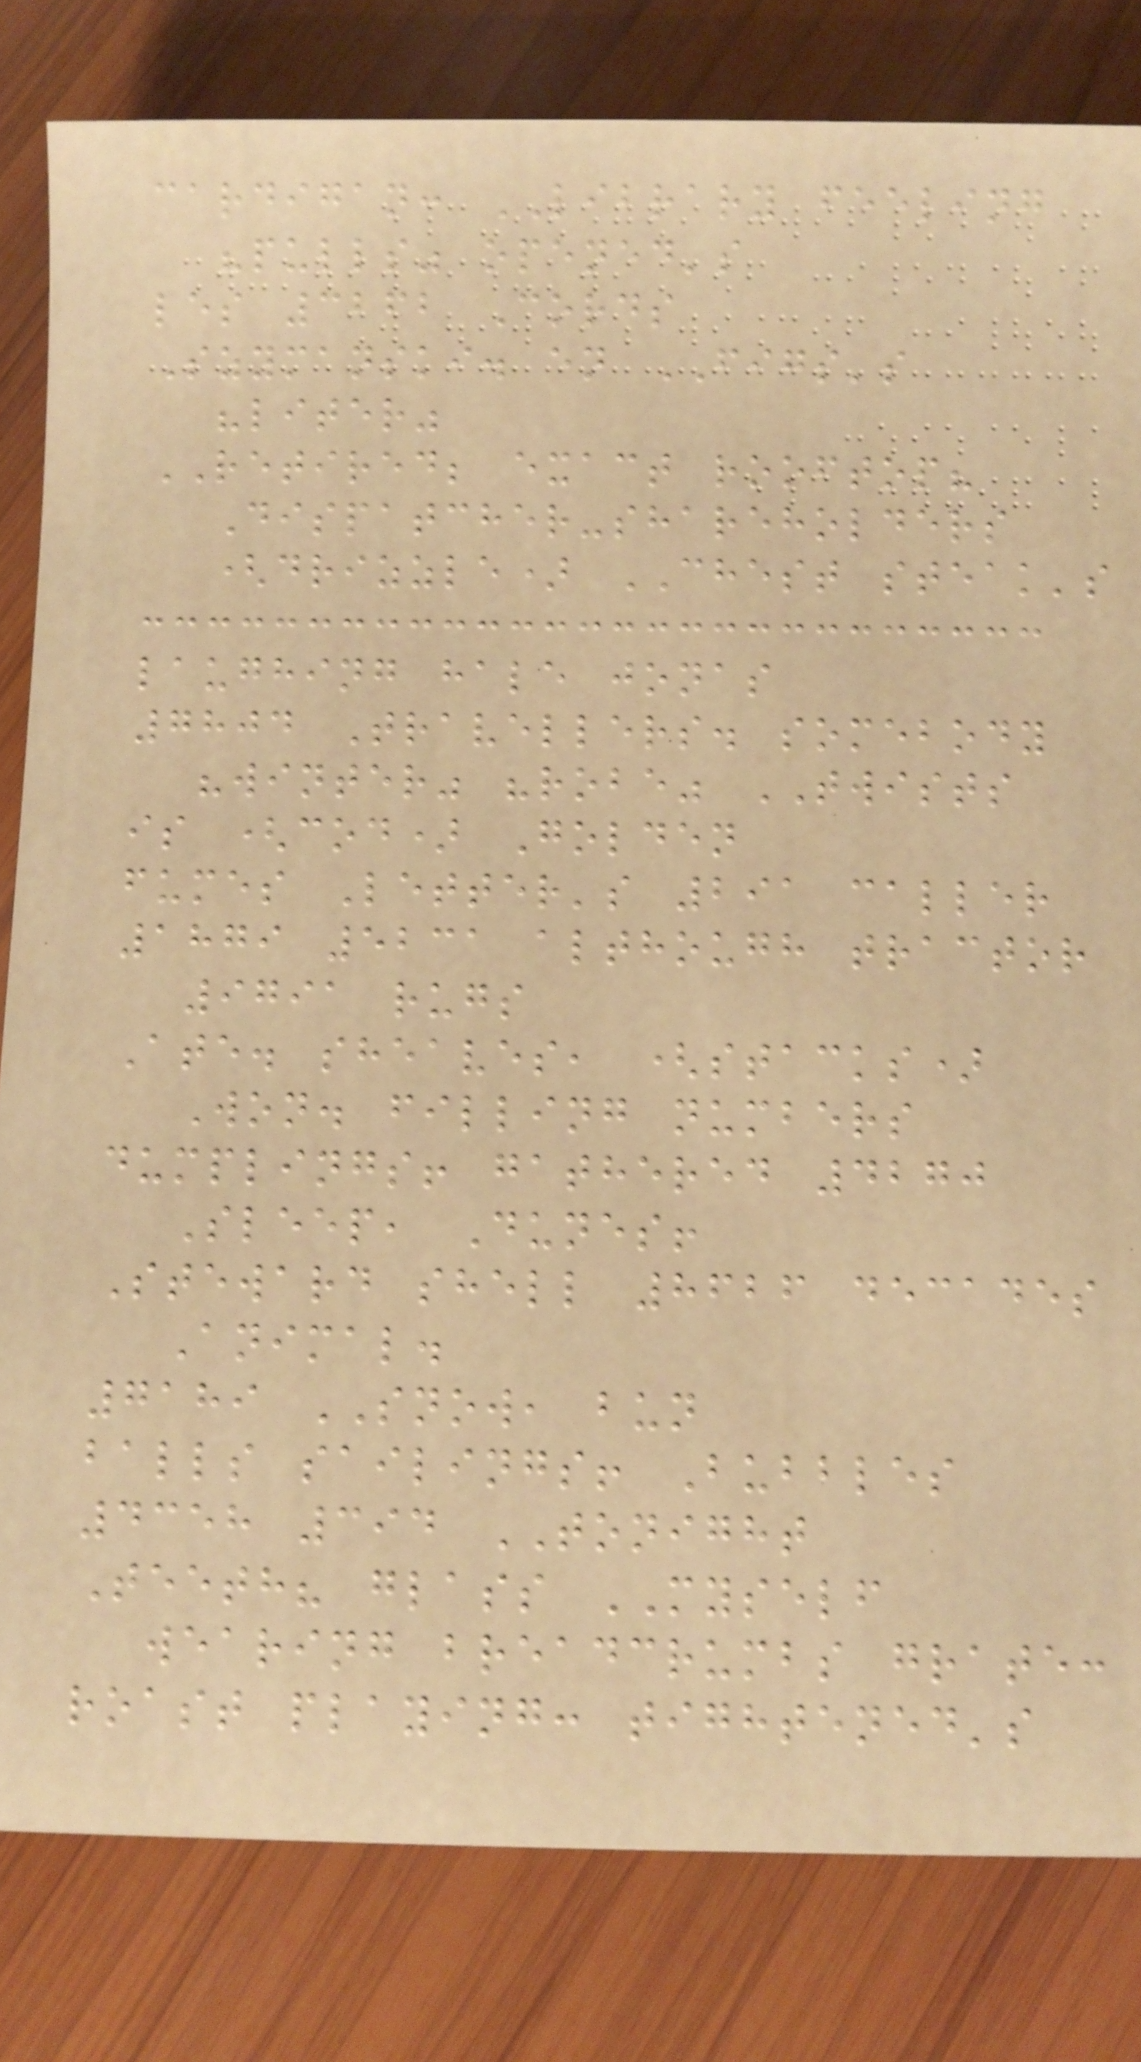cardigan: LIBRARY feeling
"pulls" opened's
les 3262 Cords
Szymanski. en FIGS's
"liter"
RETIRED; exact rooftop?
Dispatcher-shareholders
(drizzle) CHEST steak's
laughing hale jonas
7804 Travellers. somebody
"winter" "robe" TWISTS
is (cod) Golden
fumes Letter's 291 caller
1879 5231 although tractor
9791 rugs
Ate. sheaves, (stacks)
Won. filling numbers
dumplings! gathered 4270
Sleep, Dunes!
Steward shell 8626 decades
Animal.
7189 SNOW, bun
balls sailings! Bubbles
4358 394 TONIGHT
Teeth? glass MYSELF
wearing breadcrumbs grate:
roast playing: tightened's
